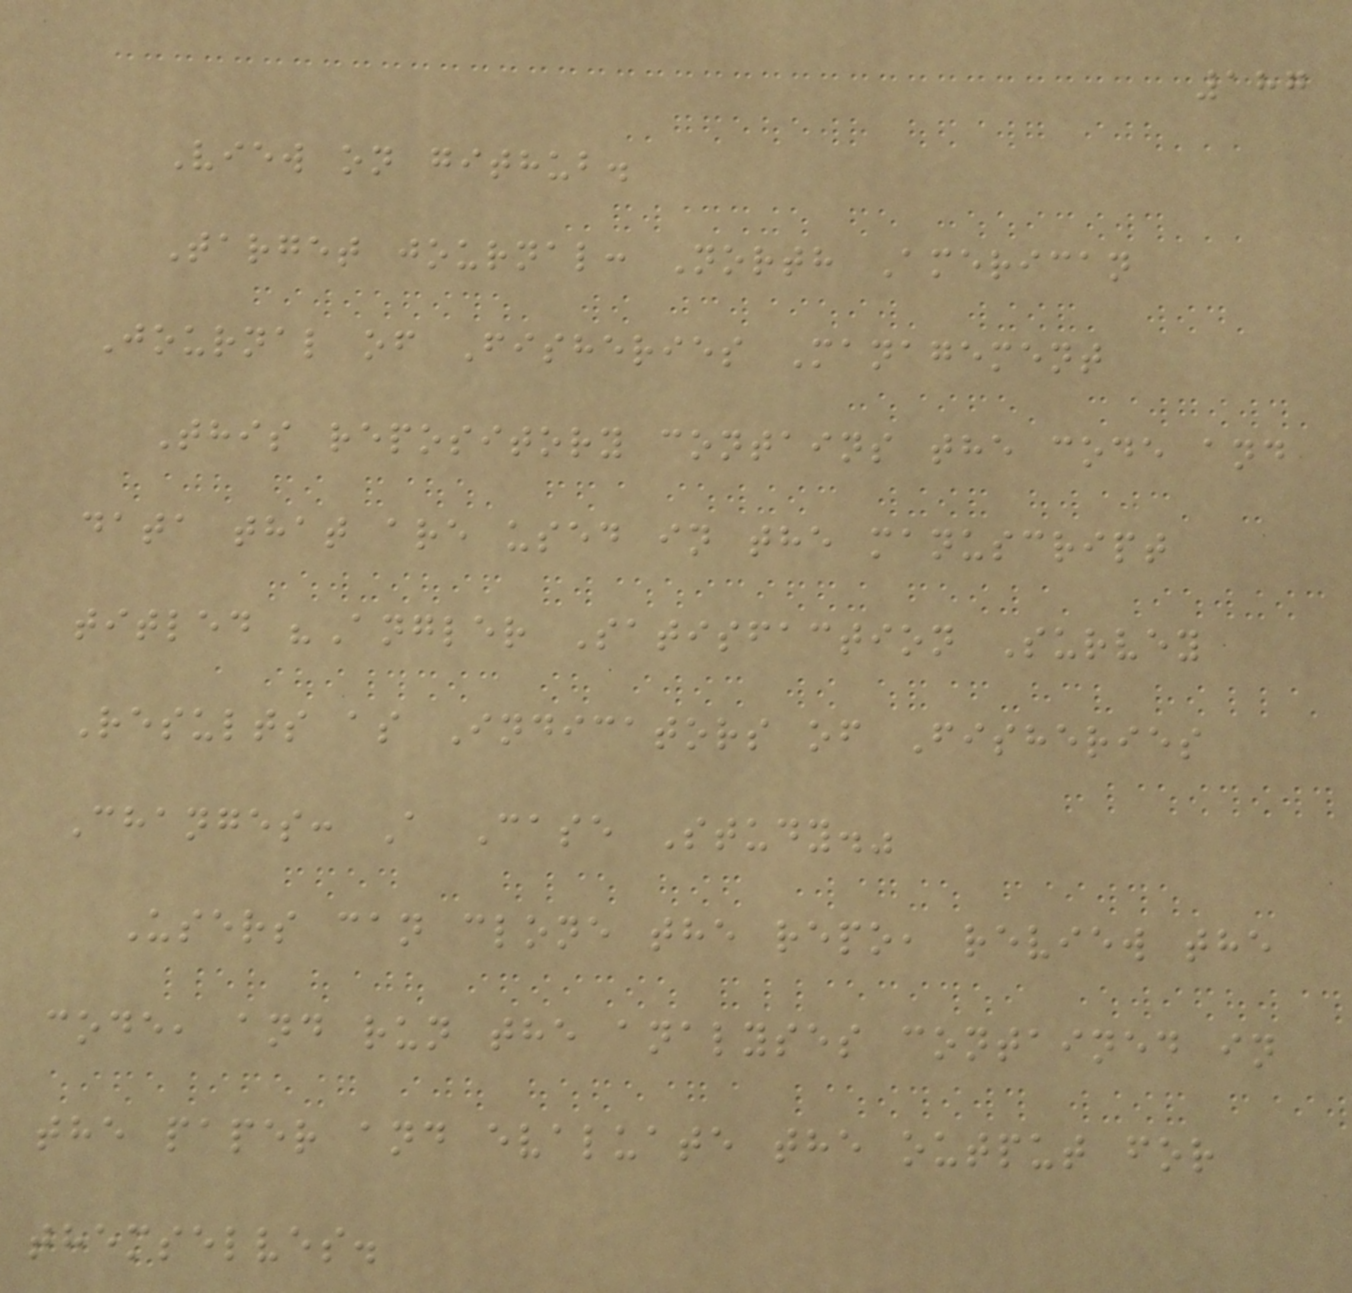187
View on github.
Target journal: North American
Journal of Fisheries Management
This repository contains the code and
data that are used in the manuscript
titled "Angler Satisfaction Survey
Results as Indicators of Fisheries
Changes: A Case Study."
Users can clone the repo, review the
code, and run the analyses contained in
the paper and evaluate the output for
themselves.
